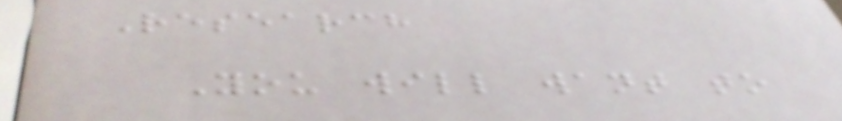Research
You will want to
